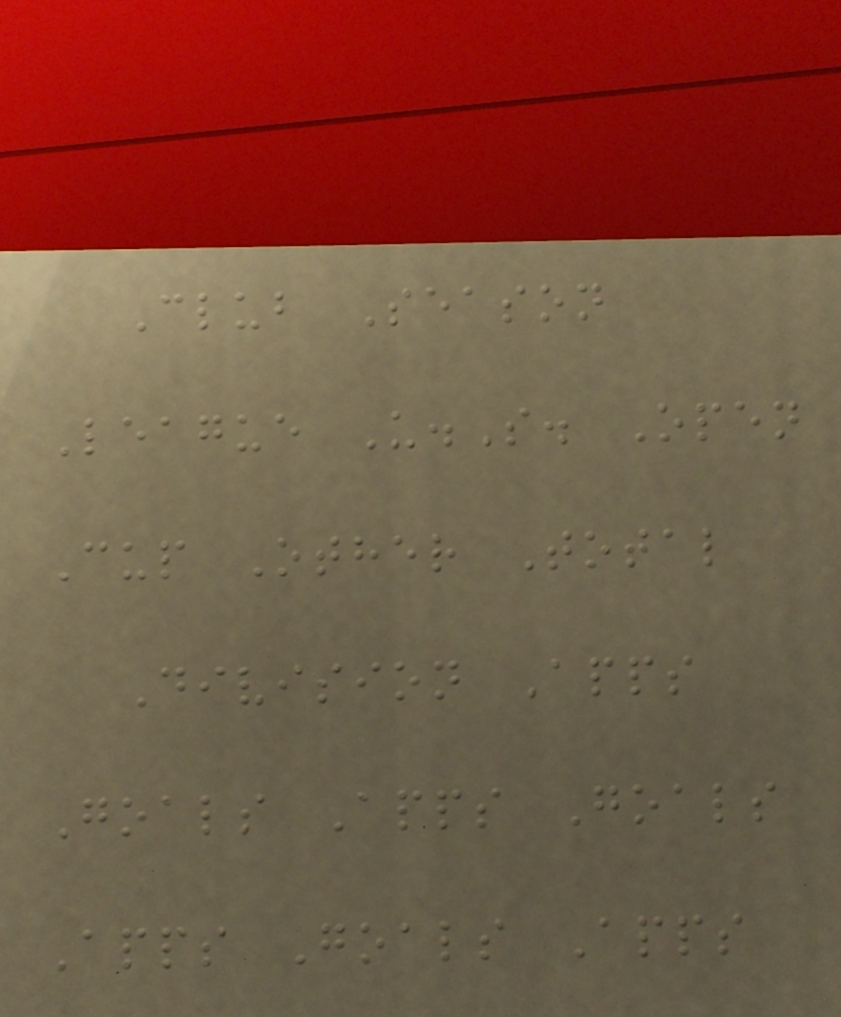Club Season
League U.S. Open
Cup Other Total
Division Apps
Goals Apps Goals
Apps Goals Apps
